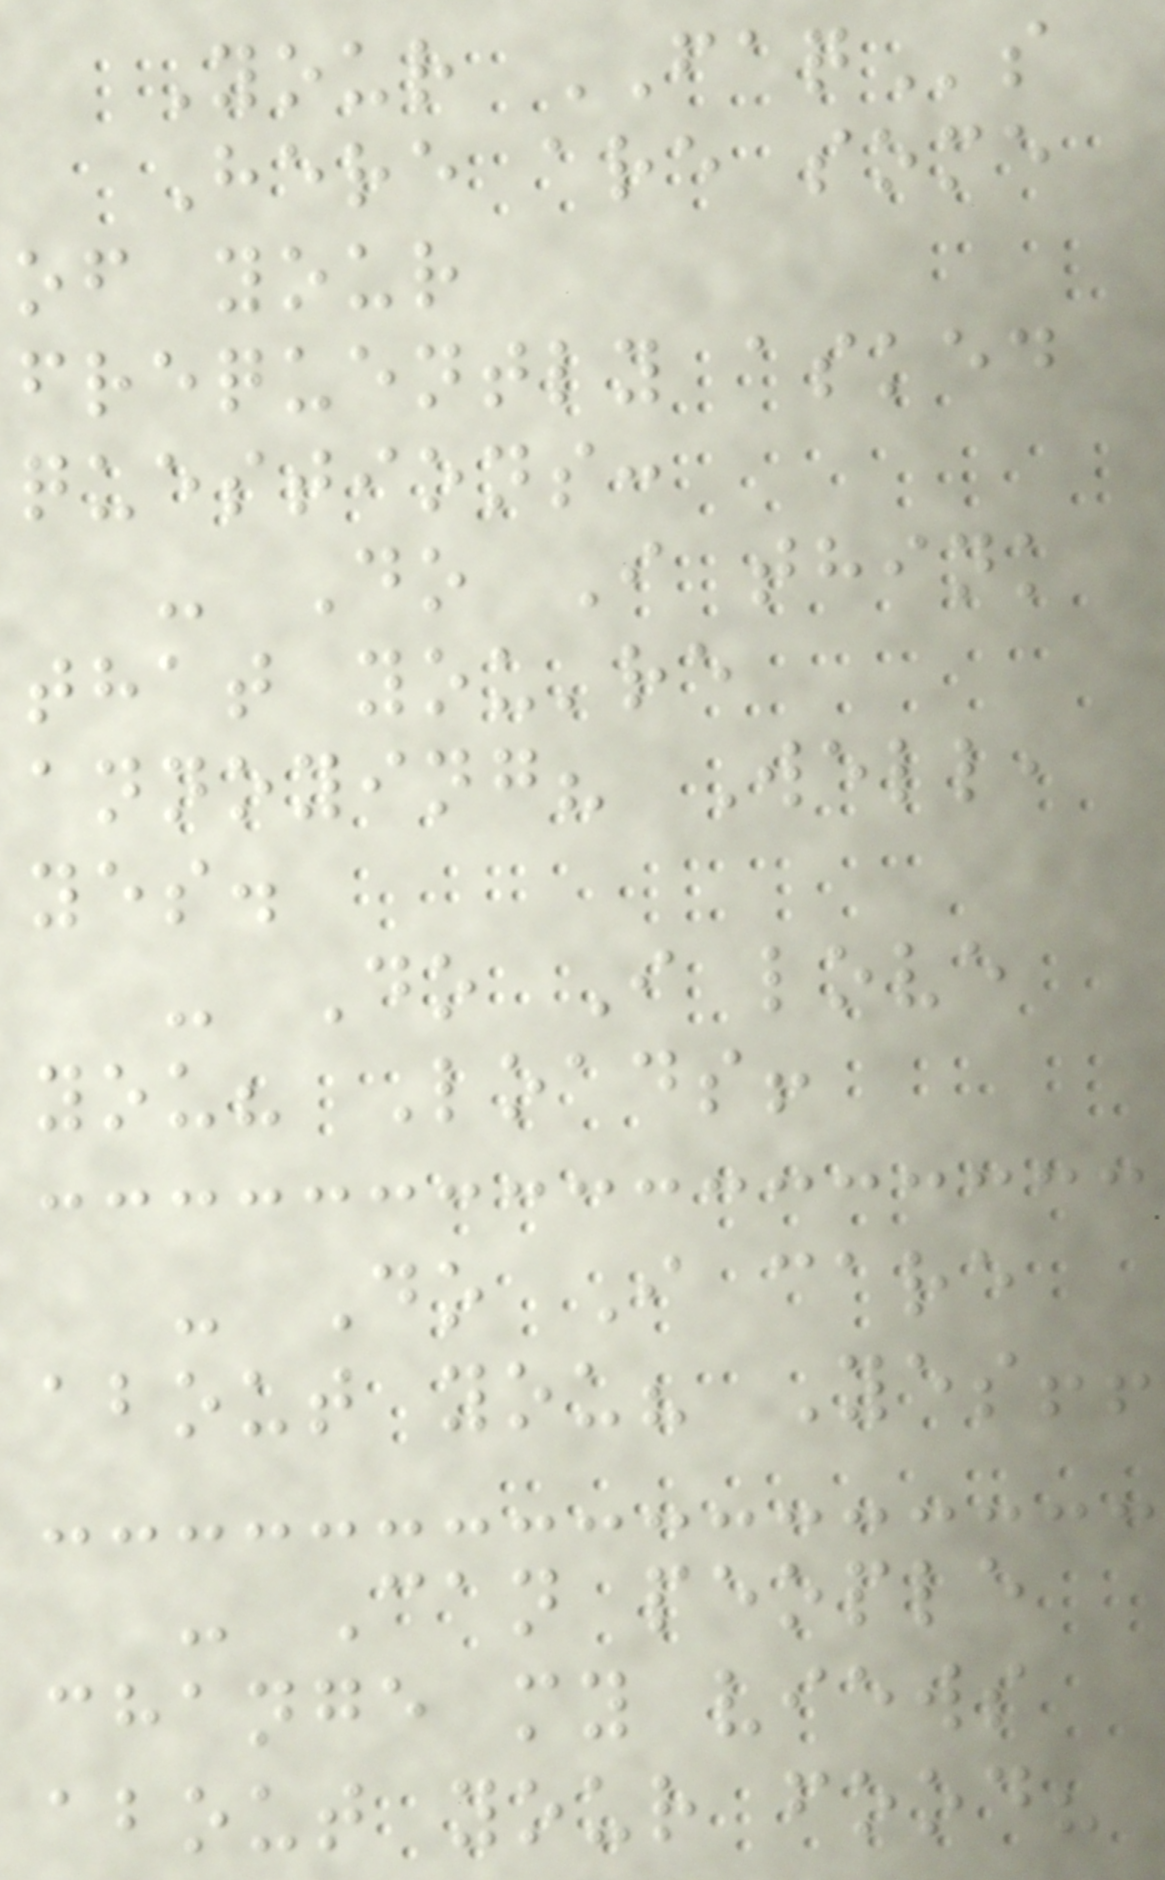Your FAQs
Here are some
of your
frequently asked
questions:
- Do I think
that you're
annoying? Well,
yes.
- Do I love
you? Loads!
- Do I care
about you? Yes!!
- Can people
change my views
about your food?
